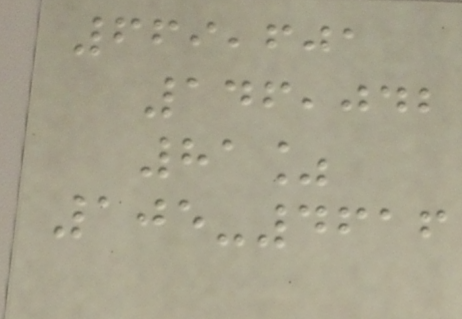669,601
146,042
81%
105-4616
